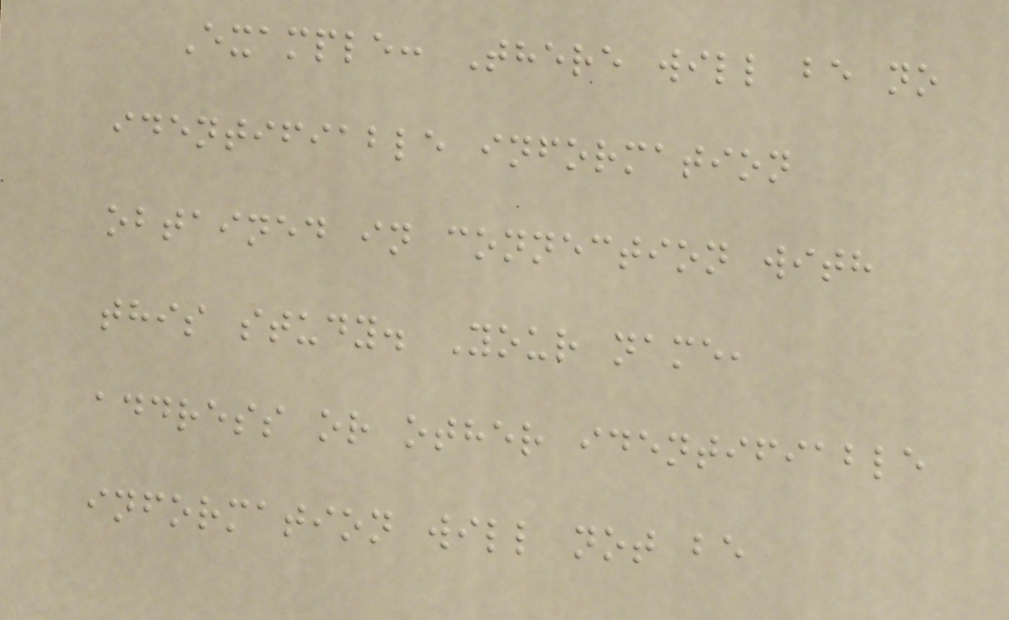Example: There will be no
identifiable information
obtained in connection with
this study. Your name,
address or other identifiable
information will not be
